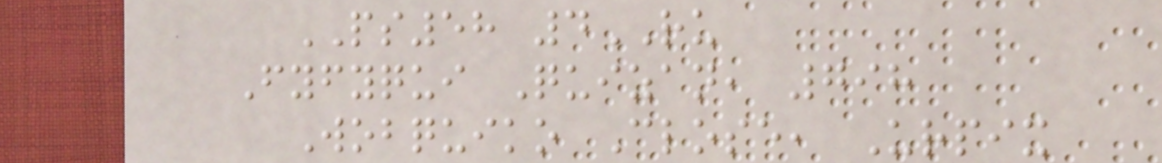PS58 4RU
Fyfyqui Quizan, 798
Wobquiko Close, Urpix
